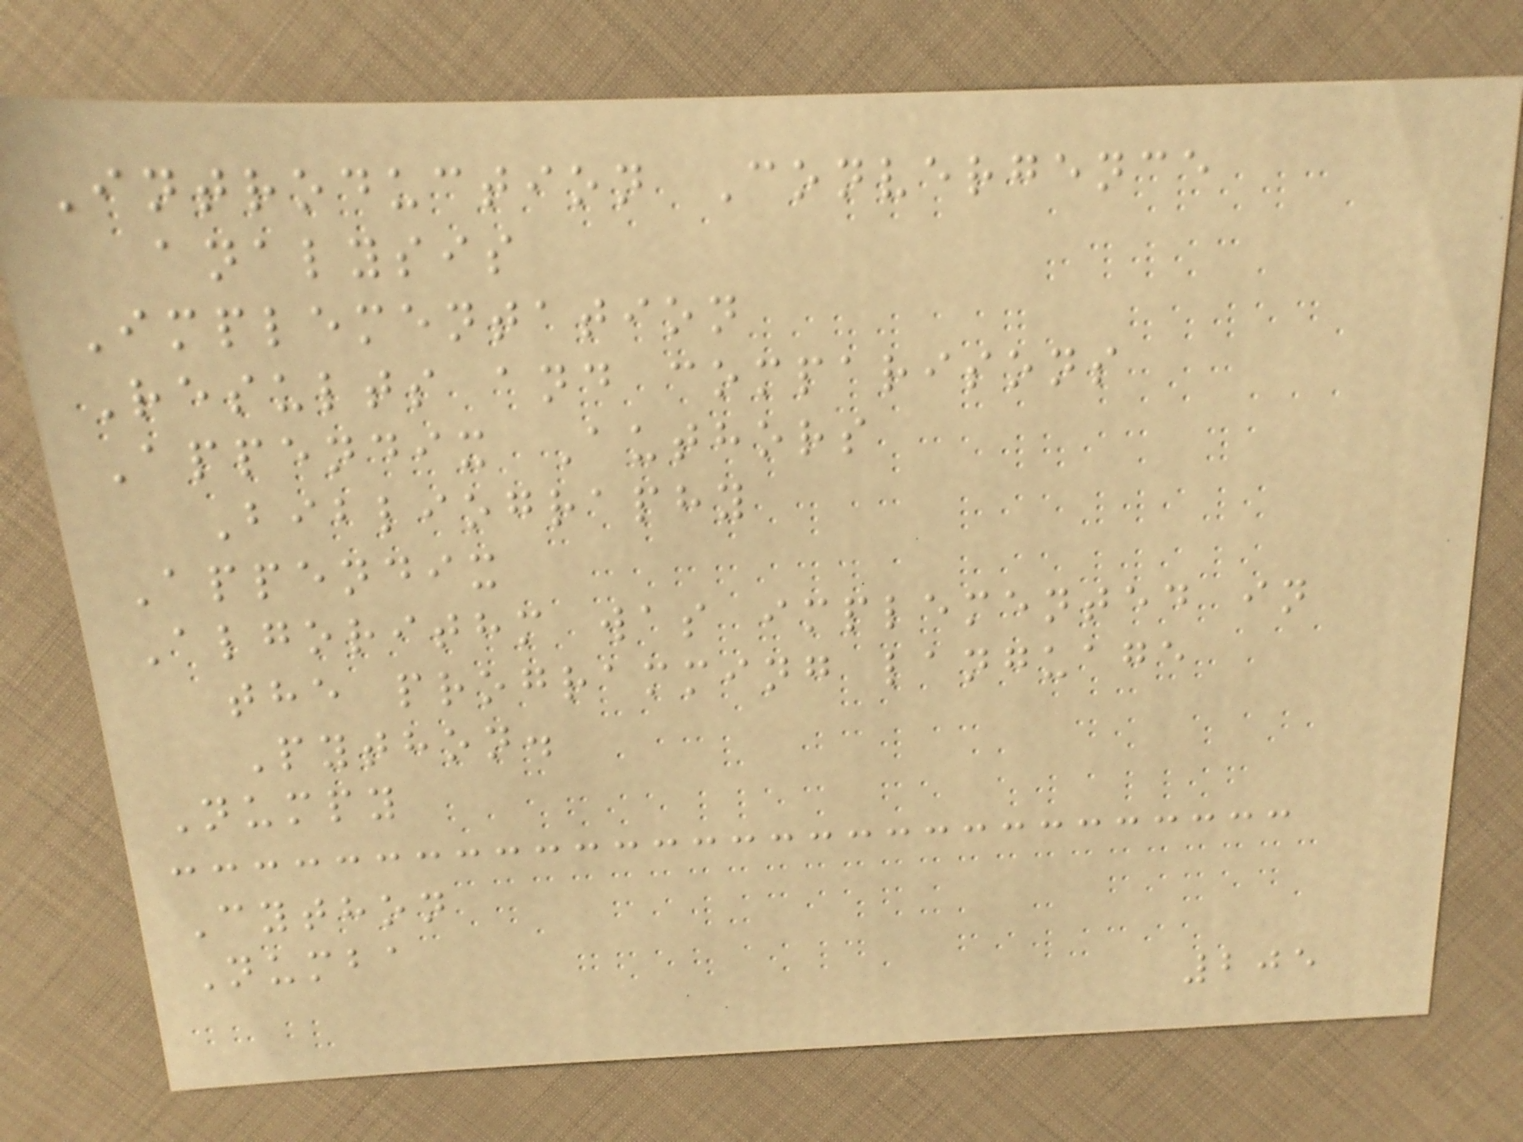Introduction Convergence
analysis
Implementation
Results and comparisons
Appendix Authors
Bibliography
Appendix
Algorithm was implemented in
the programming language
Python.
Numpy
Cython
Numba
205
